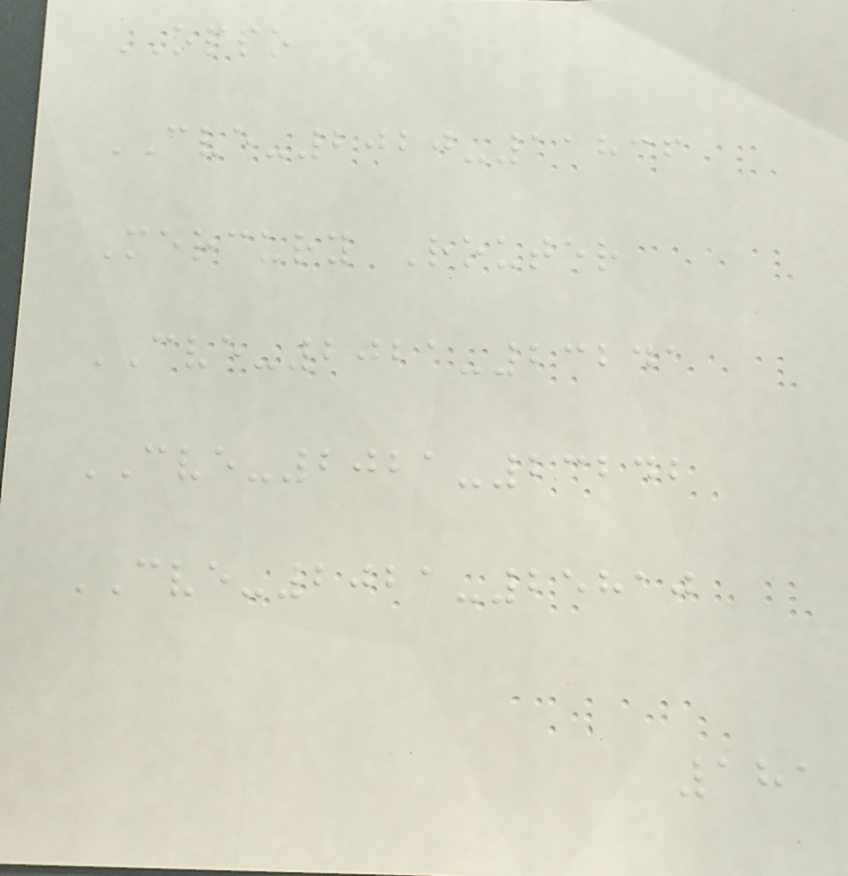OPPO
CVE-2020-11836
Mercury Router
CVE-2021-23241
CVE-2021-23242
CVE-2021-25810
181
